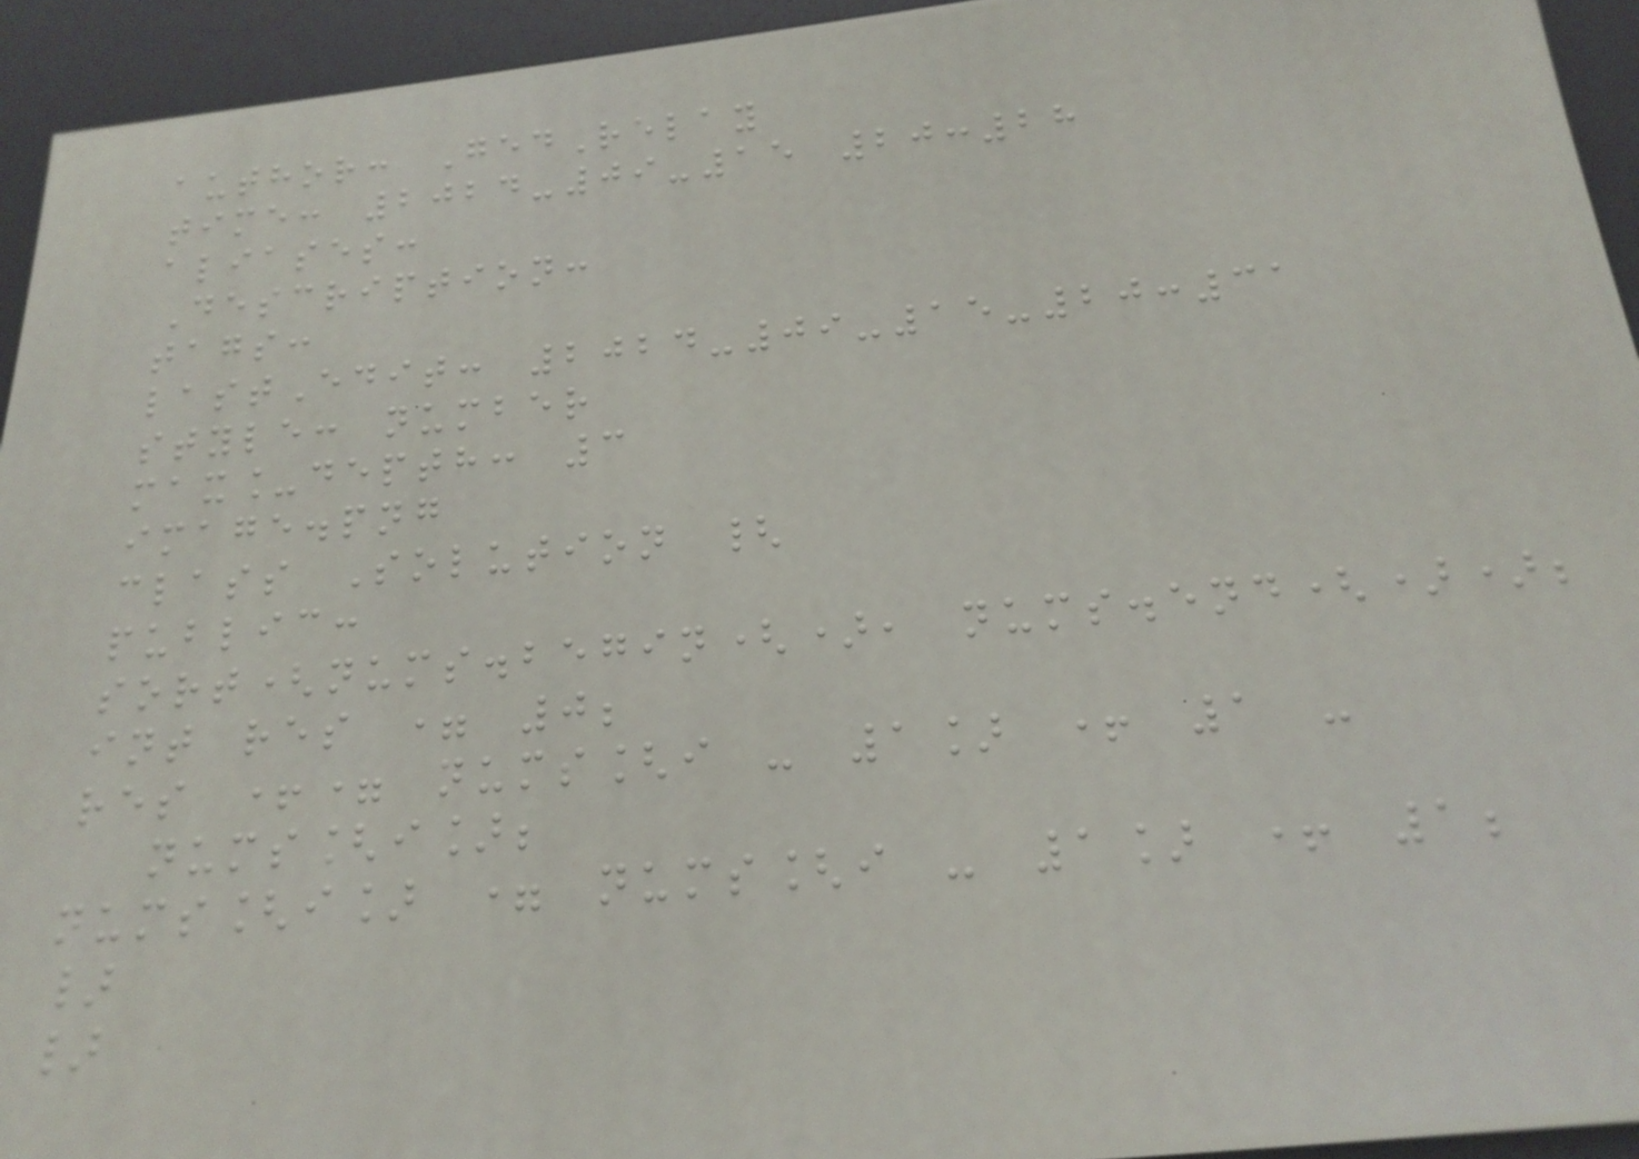author: GedRelay
time: 2024-09-15 20:28
aliases:
Description:
tags:
lastEdit: 2024-09-15-20:31
style: number
max_depth: 3
image.png
class Solution {
public:
sort(nums.begin(), nums.end());
int res = 0;
res += nums[i - 1] + 1 -
nums[i];
nums[i] = nums[i - 1] + 1;
}
}
